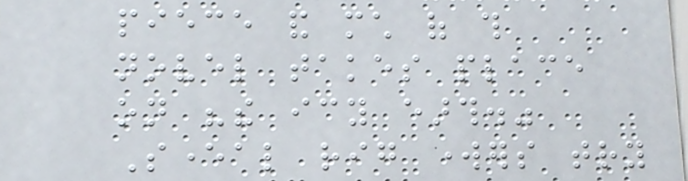piece and much of this
novel takes place
on "the icy earth."
Several rig workers try
